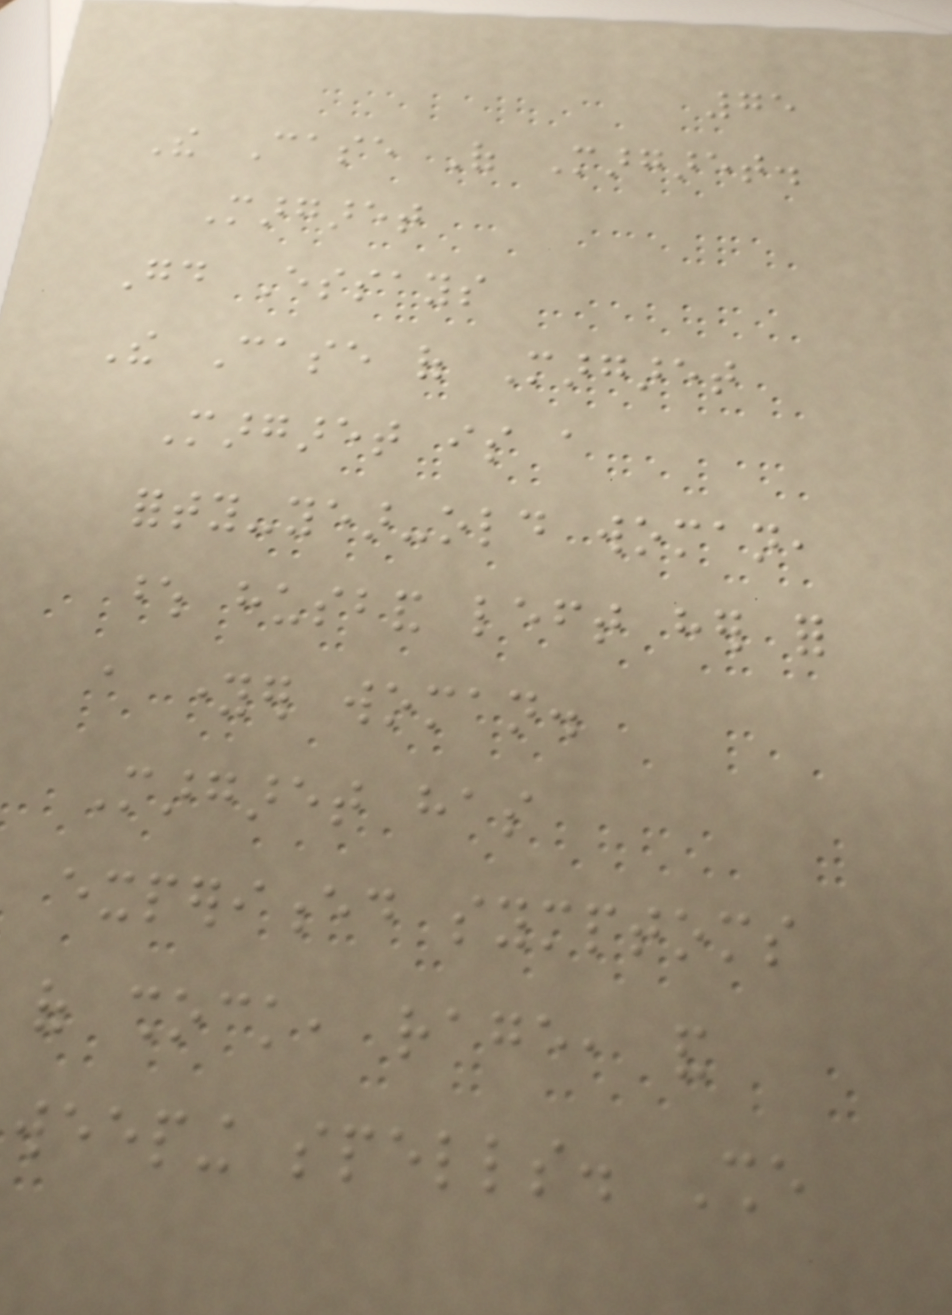75
The Case Of Margaret.
Margaret
Good Essays
The Case of Margaret
Margaret is a
forty-year-old woman,
whose husband left her for
a younger woman.
Margaret has
experienced symptoms
of shock, rage, and
weeping spells. She
